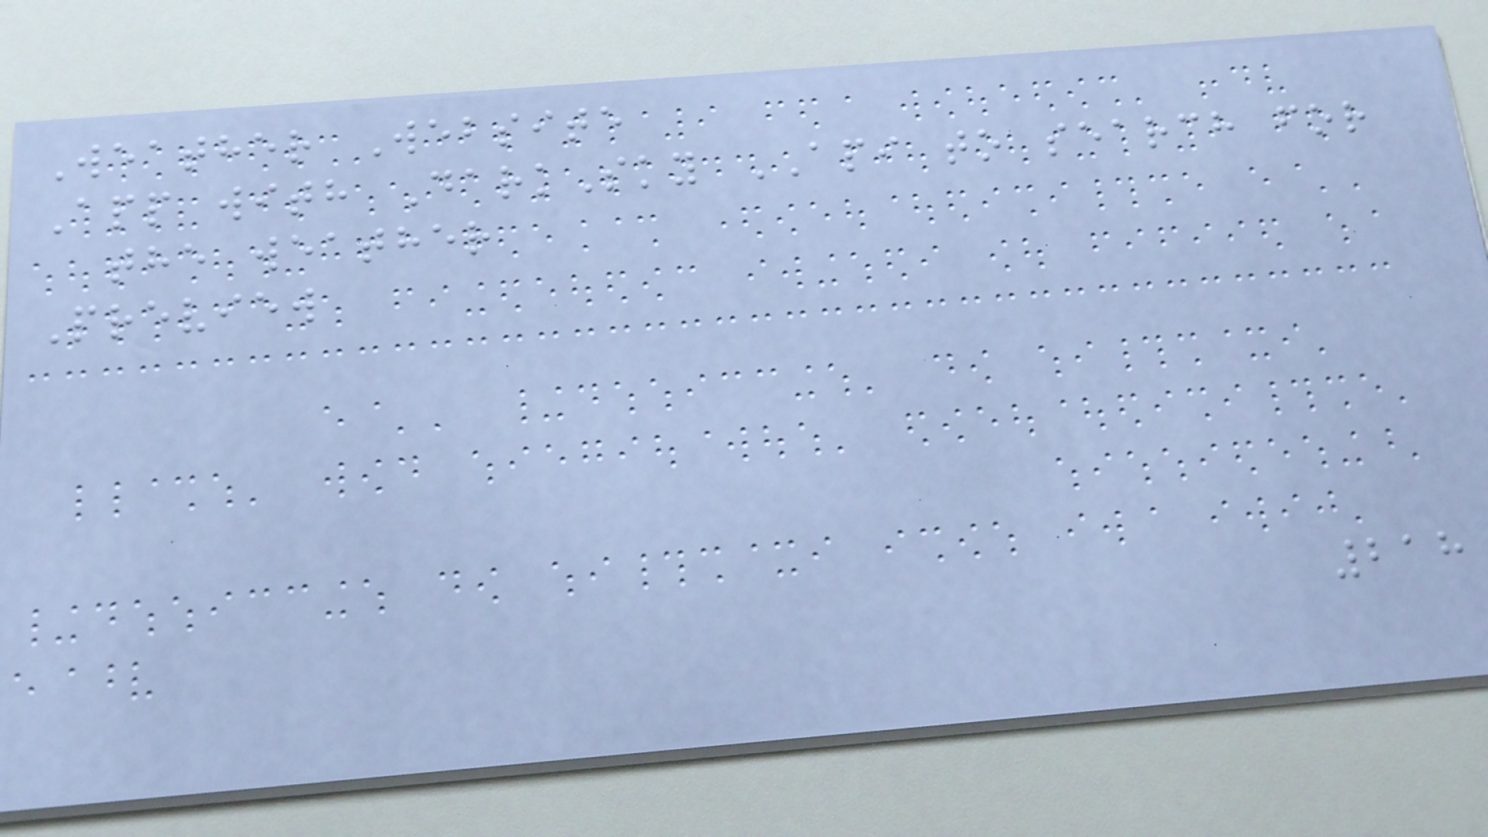Weather Website
App with DarkSky API to search for
the weather
Preview
218
